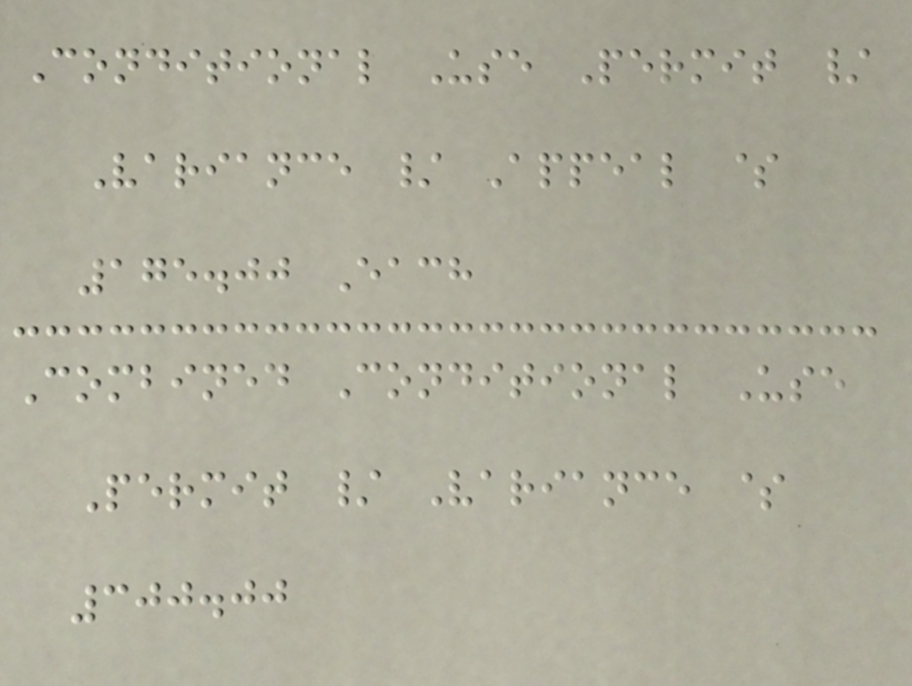Conditional Use Permit /
Variance / Appeal $
175.00 Each
Combined Conditional Use
Permit / Variance $
300.00
